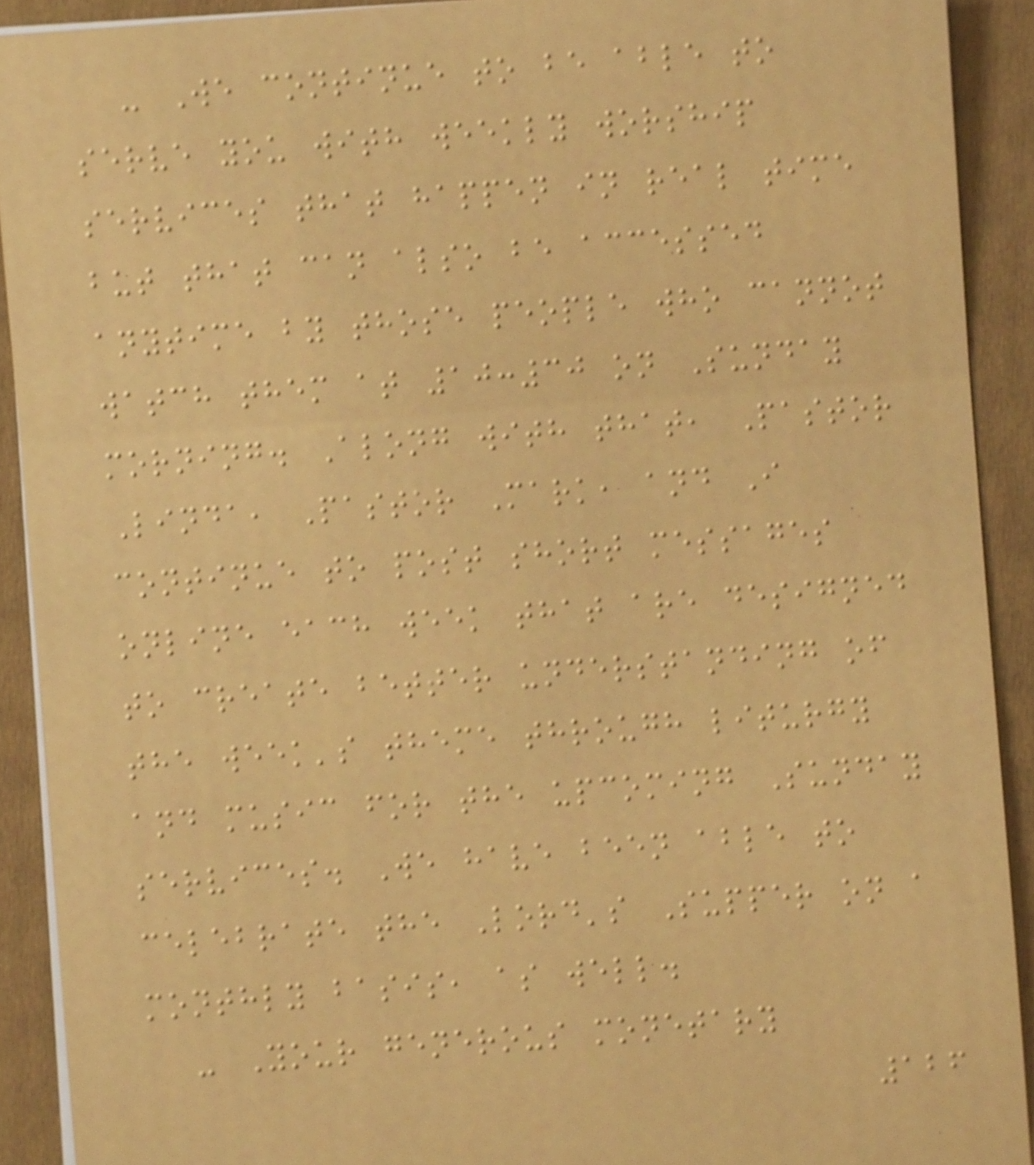- We continue to be able to
serve you with weekly worship
services that happen in real time
but that can also be accessed
anytime by those people who cannot
watch them at 10:30 on Sunday
morning. Along with that, Pastor
Linda, Pastor Mark, and I
continue to post short messages
online each week that are designed
to create better understanding of
the week's theme through liturgy
and music for the upcoming Sunday
services. We have been able to
celebrate the Lord's Supper on a
monthly basis, as well.
- Your generous monetary
126
